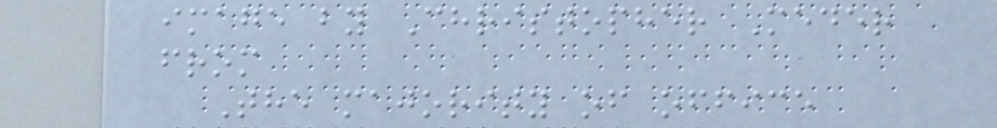image by Christopher Meder
from
The majority of office
